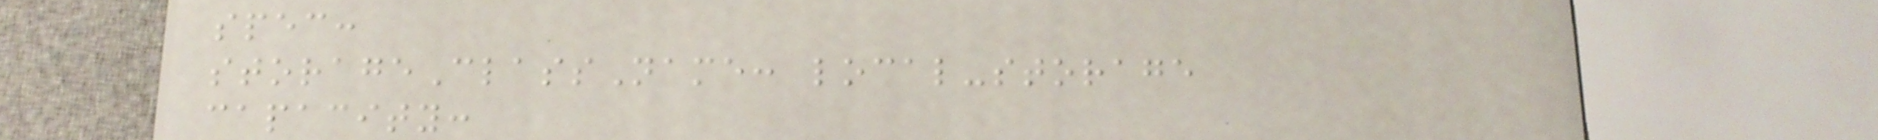spec:
storageClassName: local-storage
capacity:
